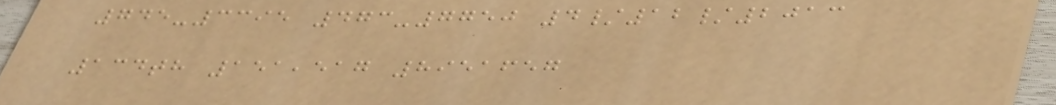745-3395 473-7750 4/12/2013
134th 151,517 8951657
